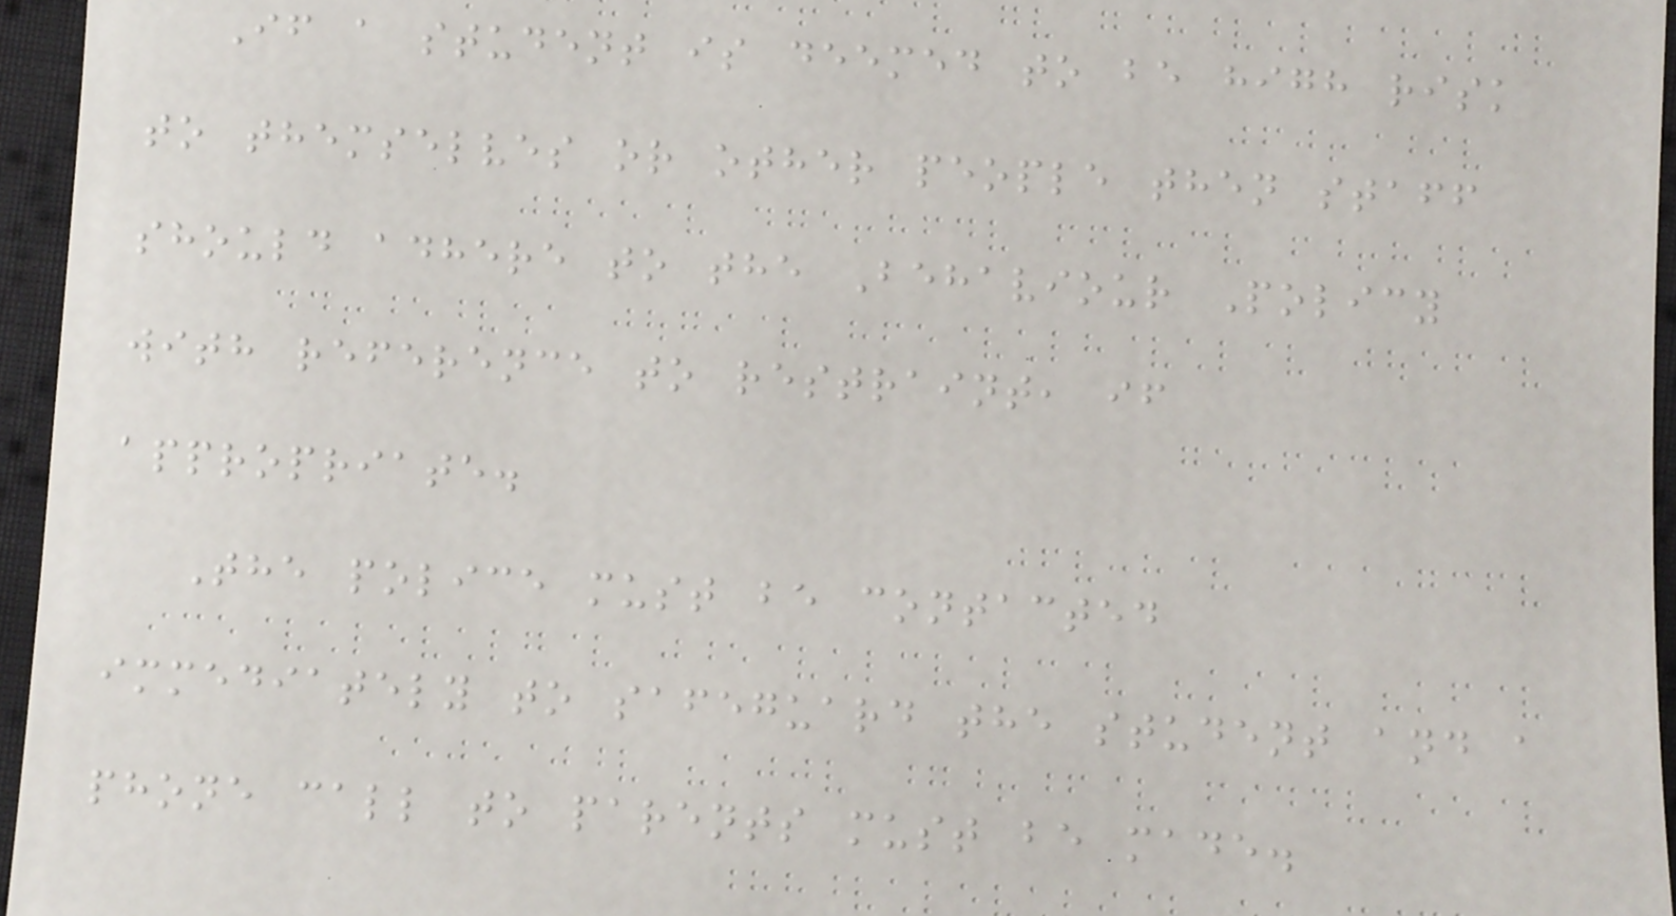If a student is deemed to be high risk
to themselves or other people then staff
should adhere to the Behaviour Policy
with reference to restraint, if
appropriate.
The police must be contacted
immediately to safeguard the student and a
phone call to parents must be made.
